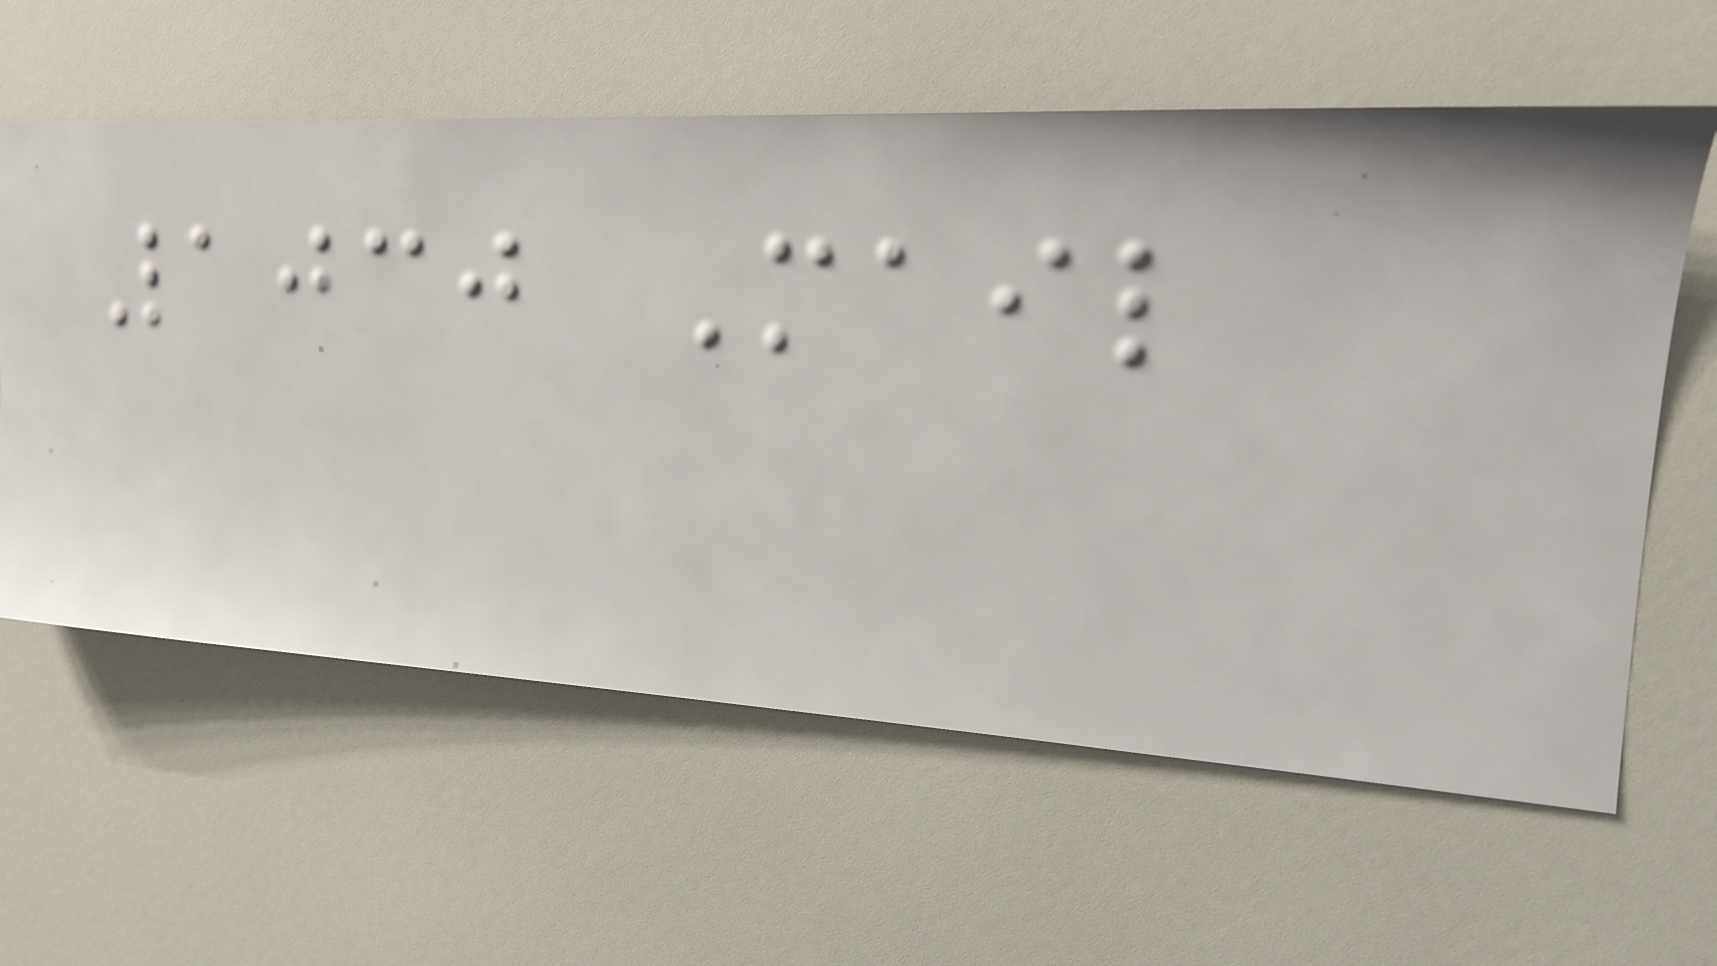1030 Mail
